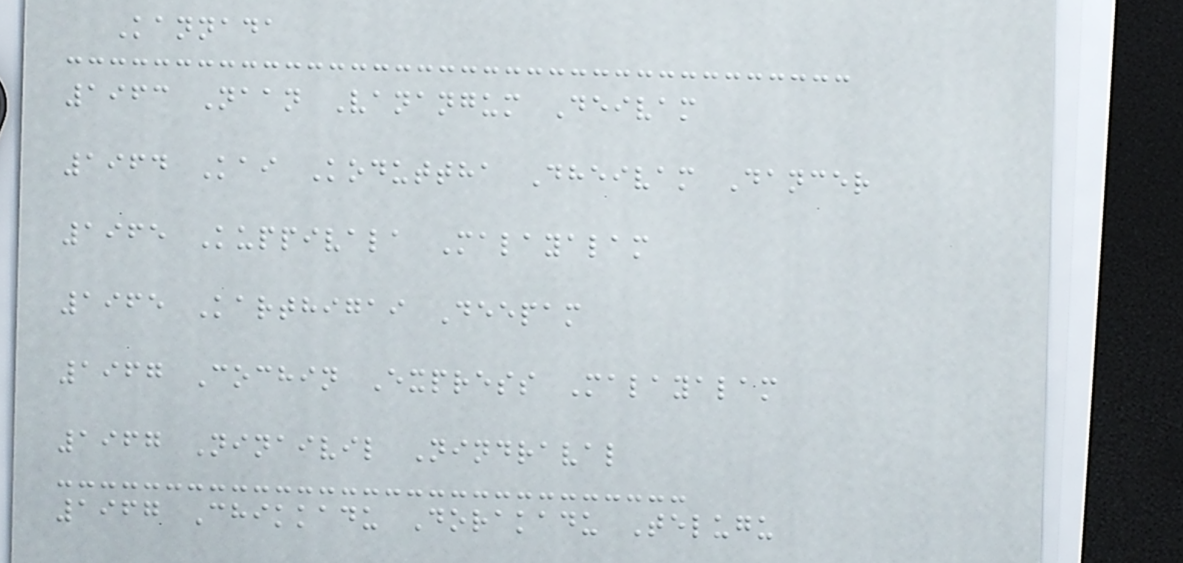Kannada
1963 Naan Vanangum Deivam
1964 Kai Koduttha Dheivam Dancer
1965 Kuppivala Malayalam
1965 Karthigai Deepam
1967 Cochin Express Malayalam
1967 Ninaivil Nindraval
1967 Chikkadu Dorakadu Telugu
